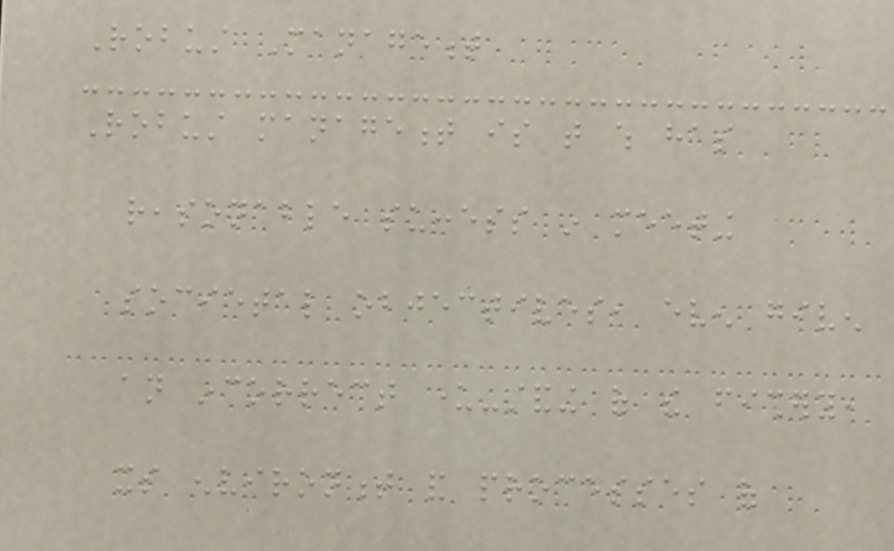Robust Management
Robust management is that which has
reasonable success in meeting
societal objectives, even given
an incorrect under-standing of the fishery,
its environment and processes of
